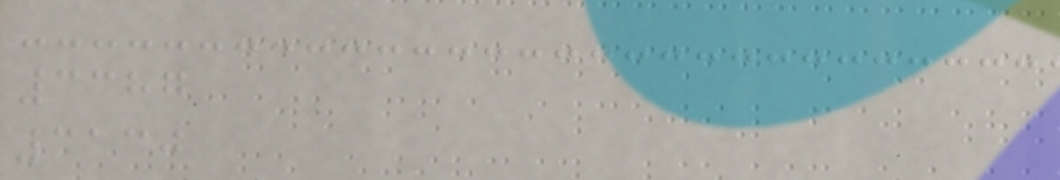3387
3130
